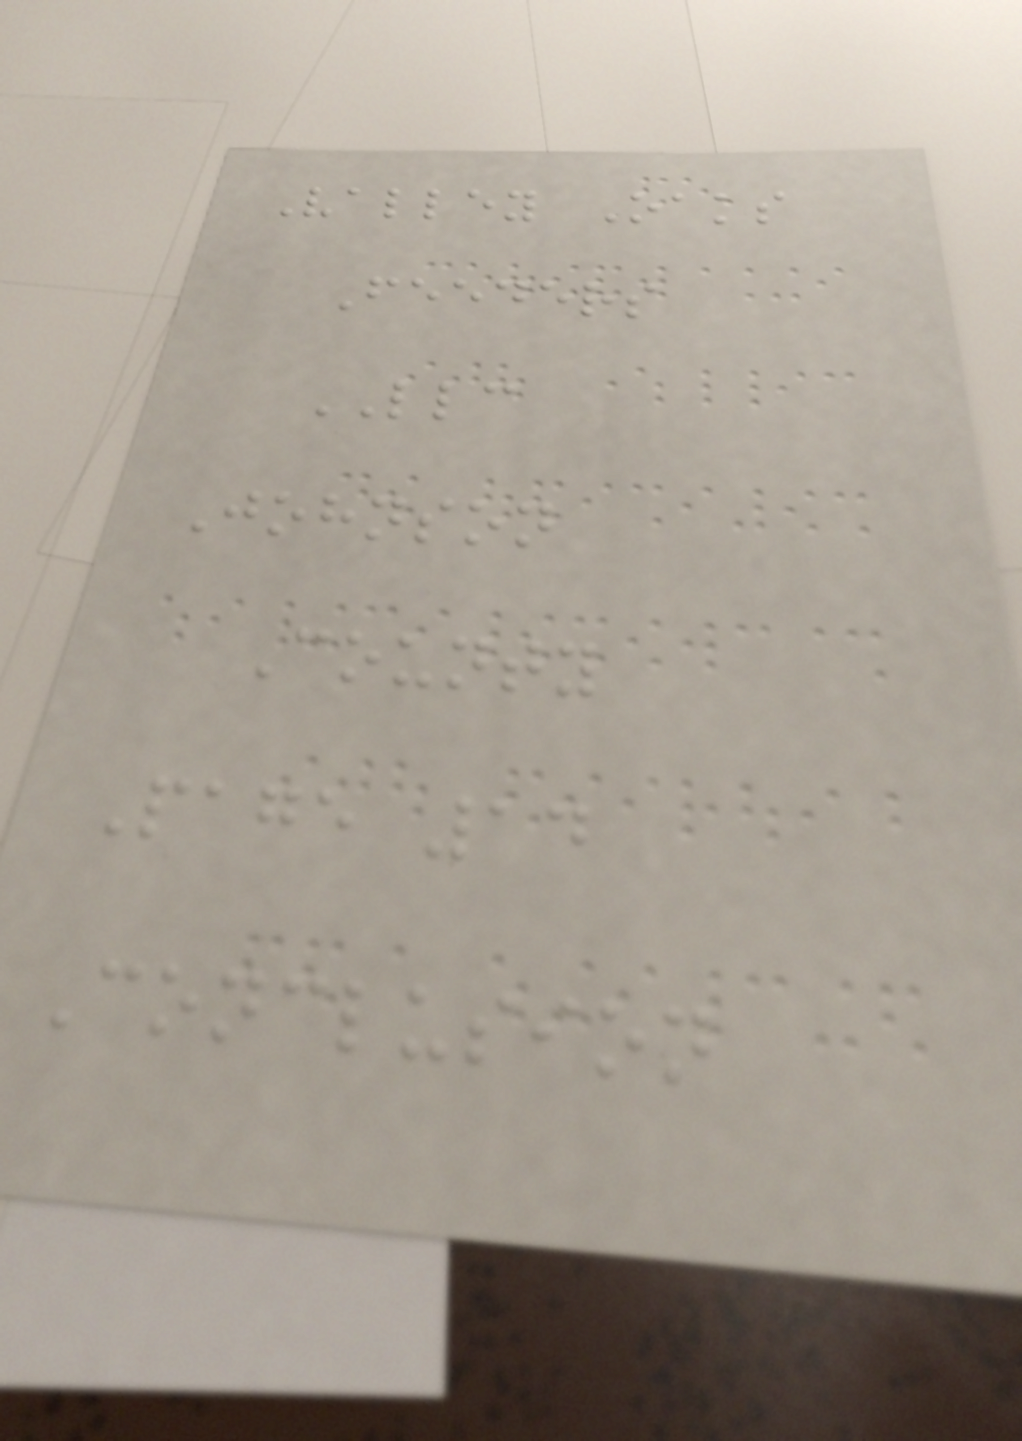Valley Oaks
Feeders
LLC
Johnson
County
Page 14
Conclusion
